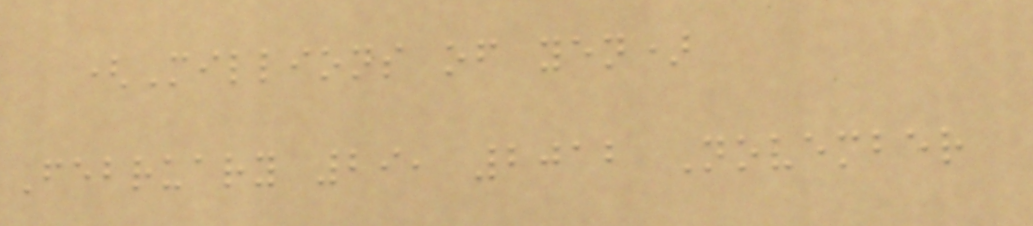(Millions of yen)
February 29, 2012 November
